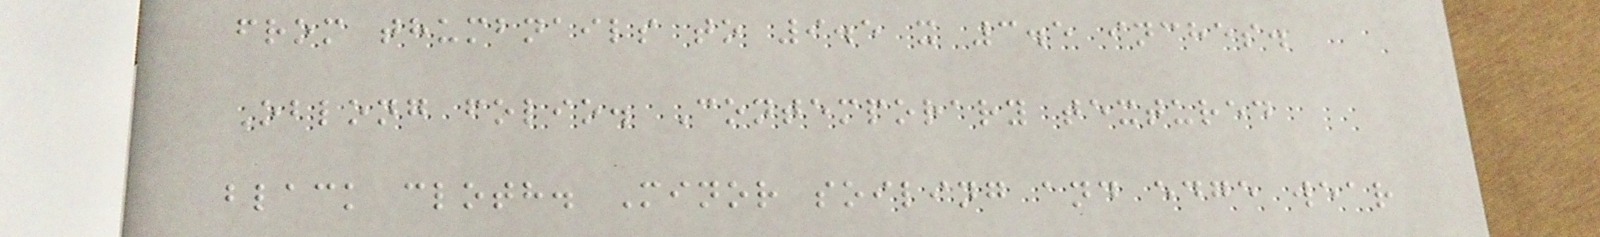from thumbnails to 9.5 x 3.5 inches.
Oblong folio. Contemporary textured
black cloth. Minor soiling and edge wear
